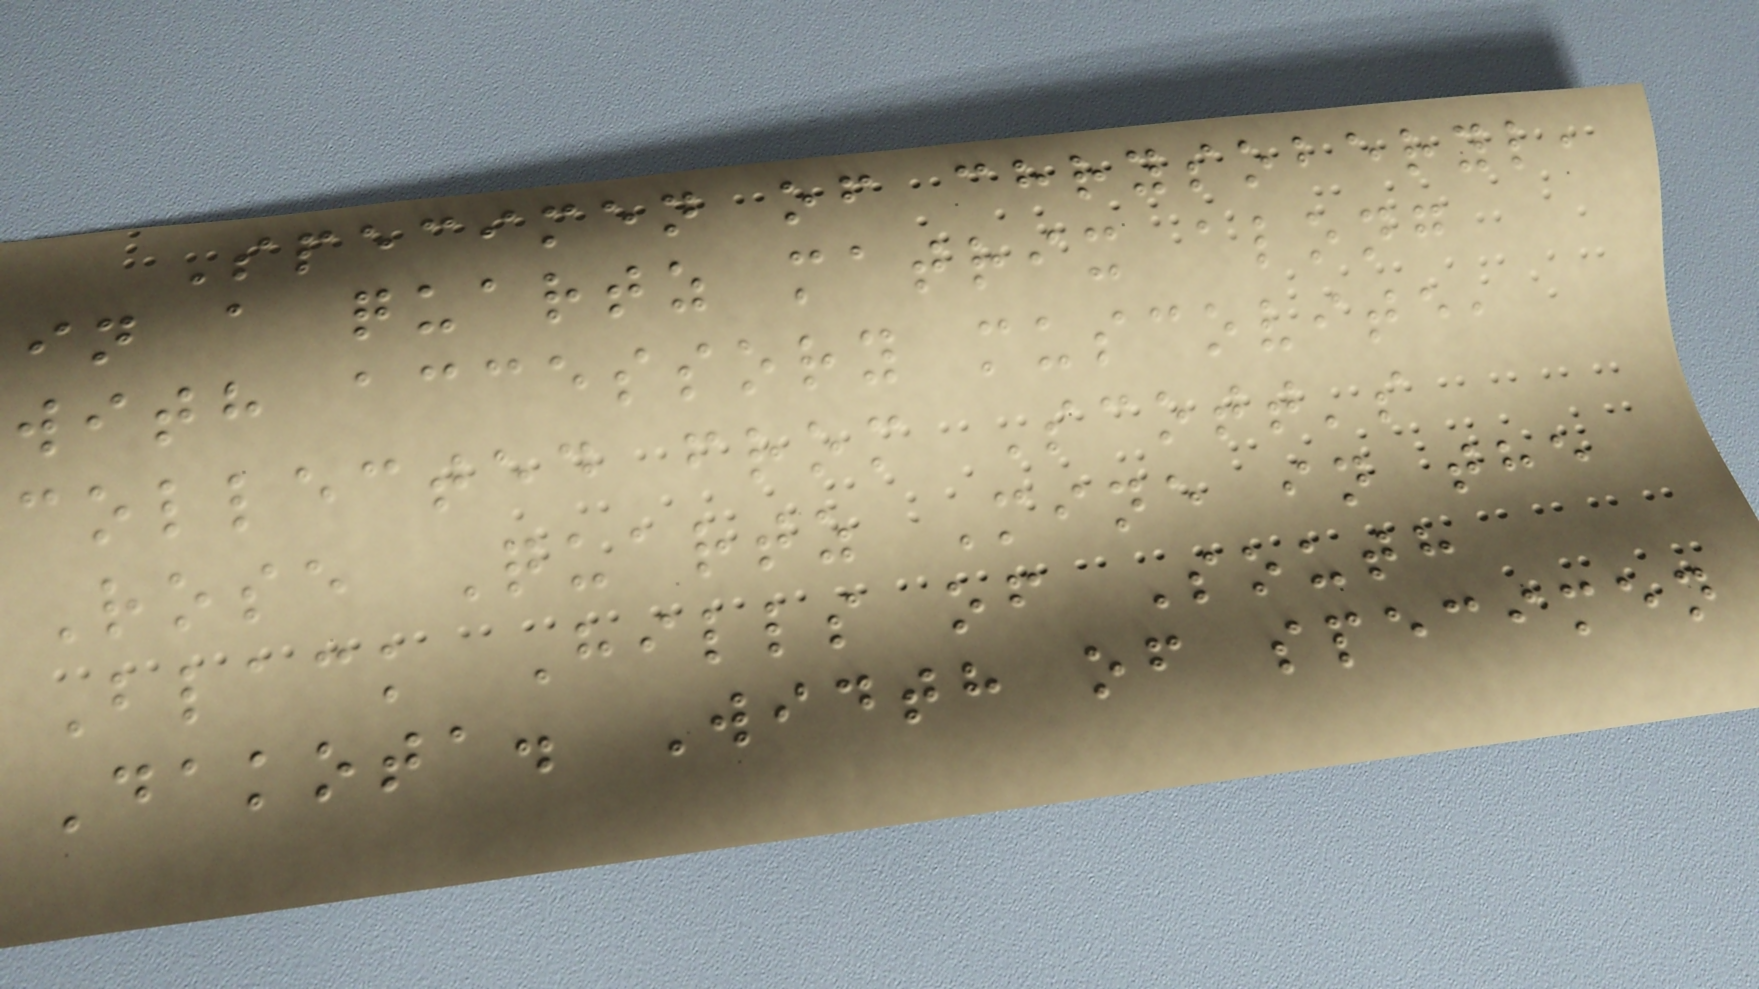Specimen of chrysoberyl,
in a quartz matrix along
with accessory muscovite,
collected from Scott's
Rose Quartz Mine in the
Black Hills of South
Dakota. Width of specimen
